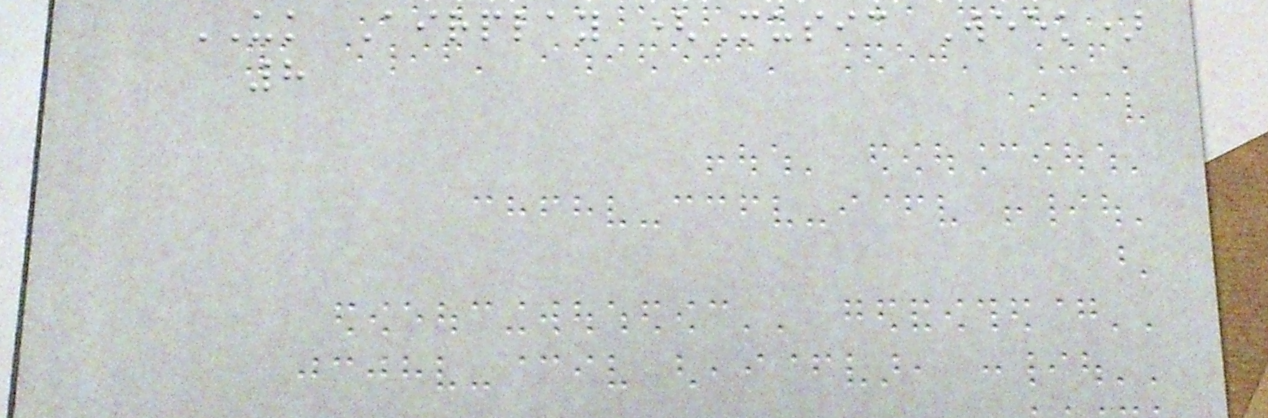UK Airplay (Music Week)
8
